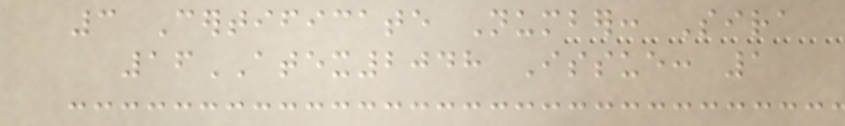3 Certificate Number: Sira
16ATEX2048 Issue: 1
